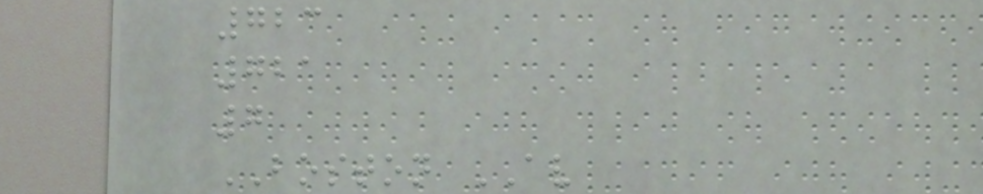723
721
7
BOSTON AV
